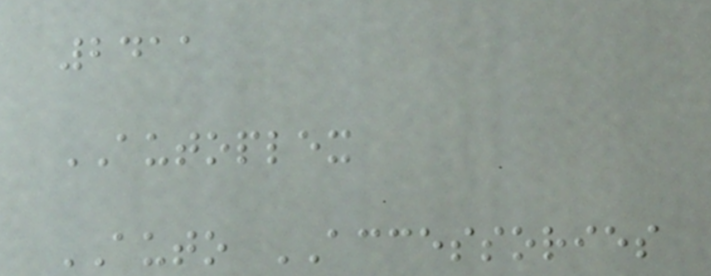2411
AUTOPLEX
AUTO ACCESSORIES
